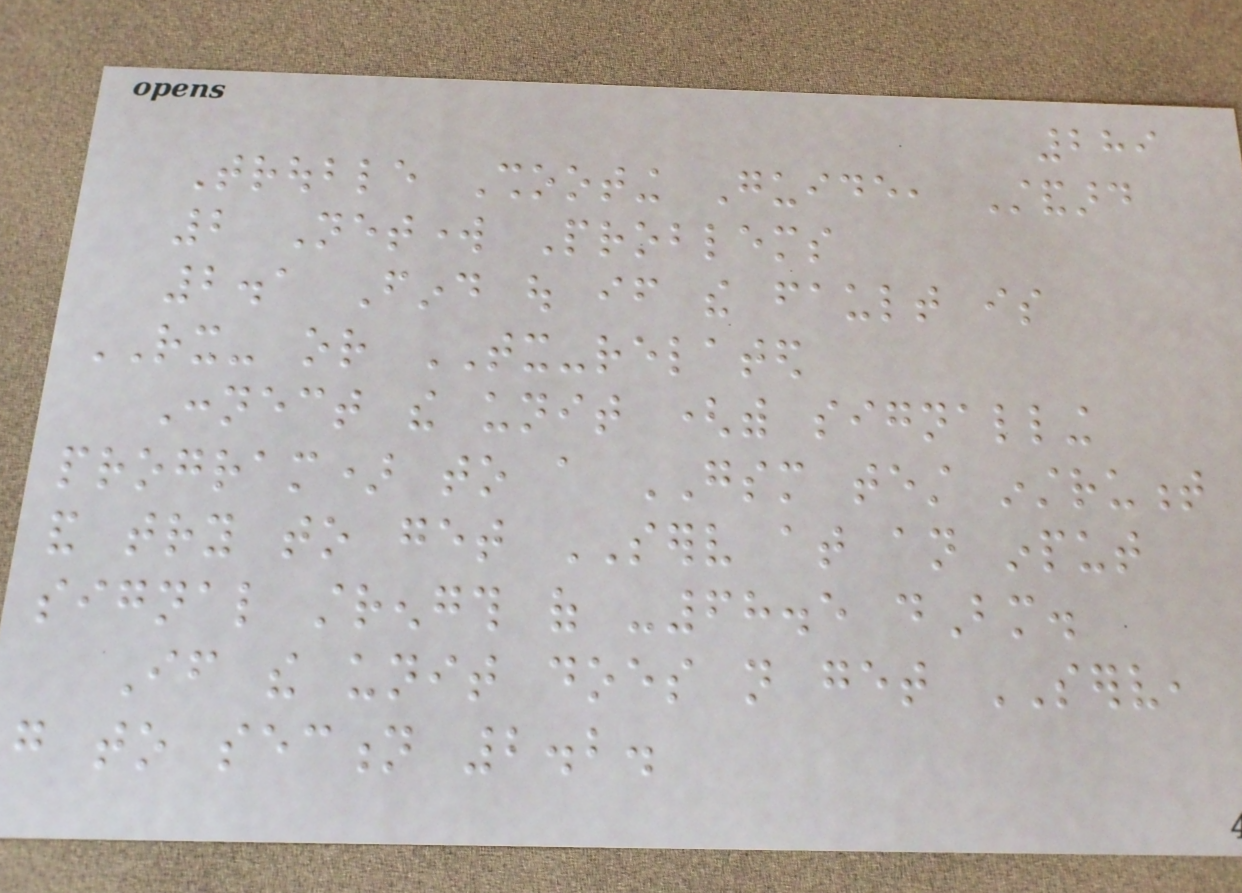289
Trouble Shooting Guide, Standard
2 Network Problems
2.1 Find out if the fault is
RX- or TX-related
Connect the unit (with signalling
program) to a GSM test instrument
and try to get SERV at an input
signal strength of -68.5 dBm.
If the unit does not get SERV,
go to section 2.2.
